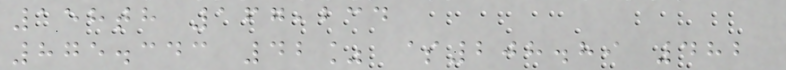158th 167,234
875.343 42% $208.89 482
